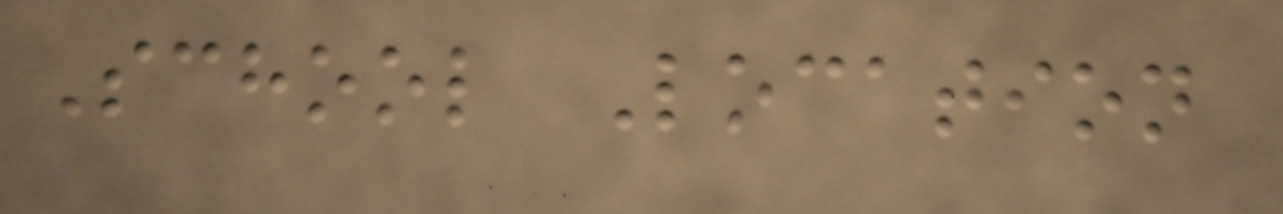School Location
